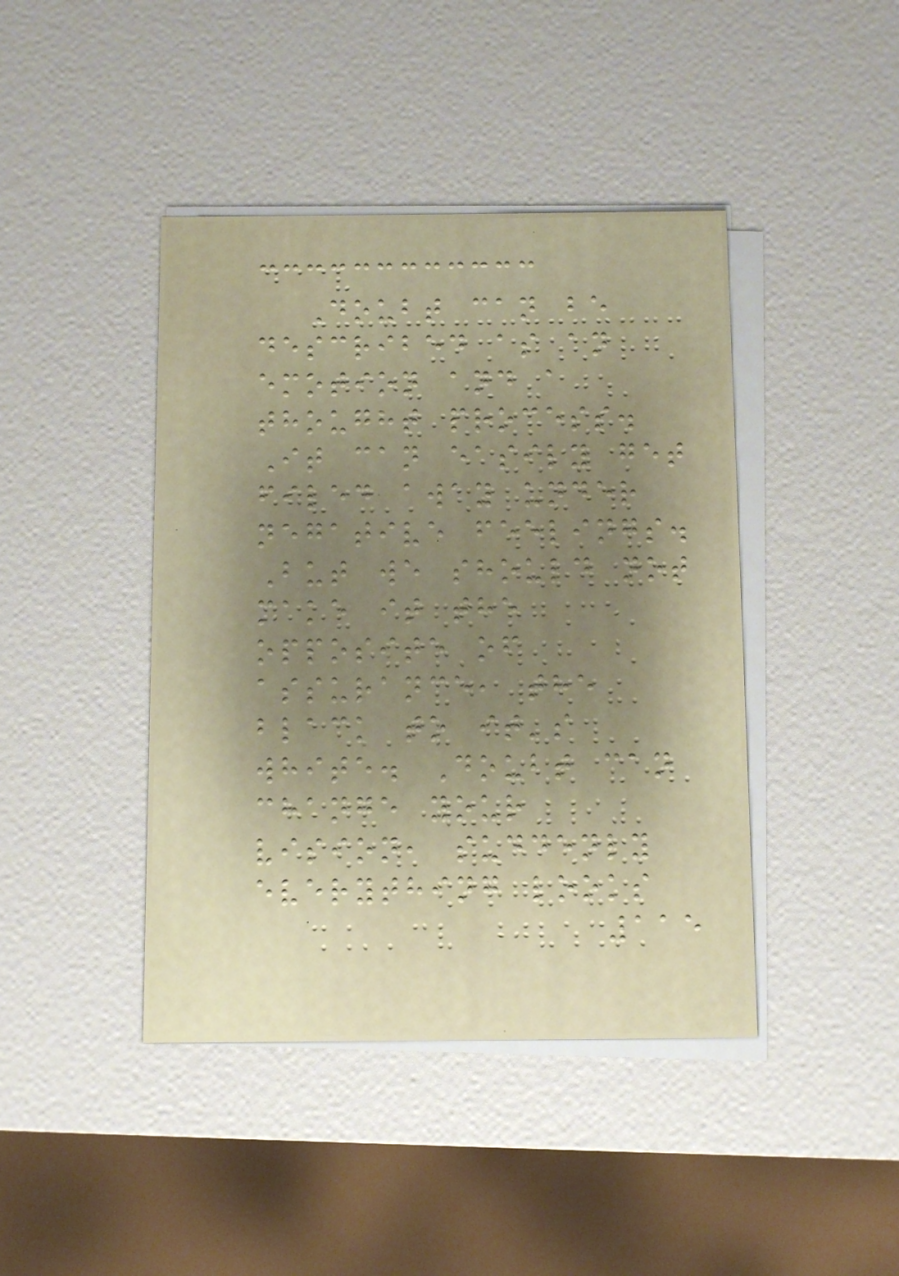Doubt can be
described as an
emotion and a
thought process.
It can easily get
filed away under
negative feelings.
But we should not
make it the
opposite of
assurance, the
black to it's
white. Doubt can
change your
vision, suddenly
everything looks
115
